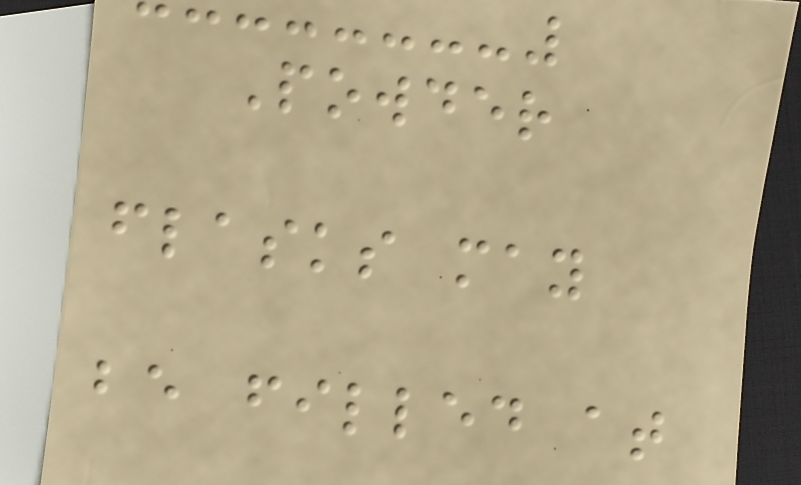Powder
flasks may
be filled at
